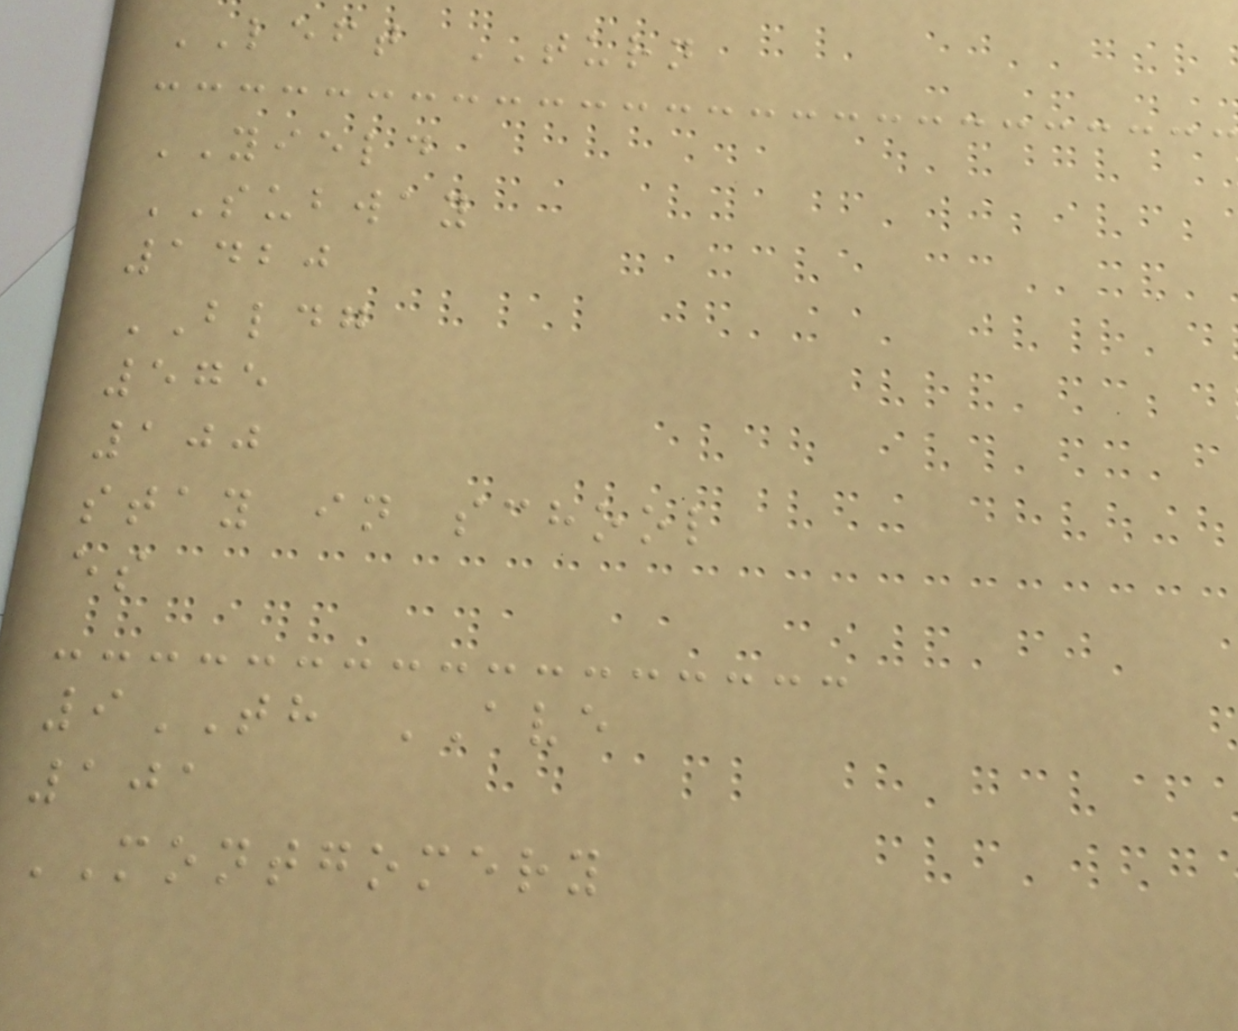LEFT TURN
YIELD
SUBWAY
1420
BLDG
575
100
stay in school
es
9TH AVE
101
MONTGOMERY
